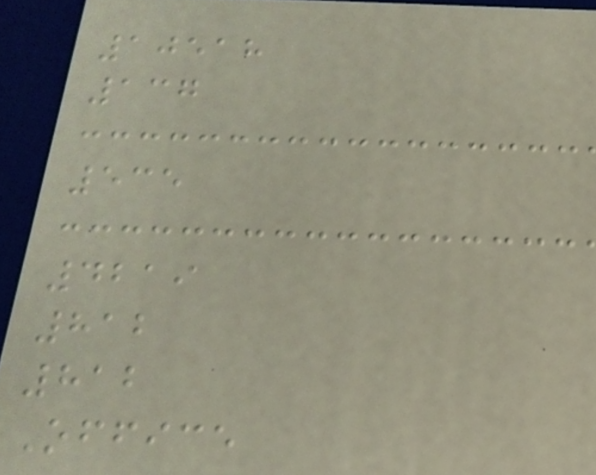10518
137
535
4219
812
812
Office
